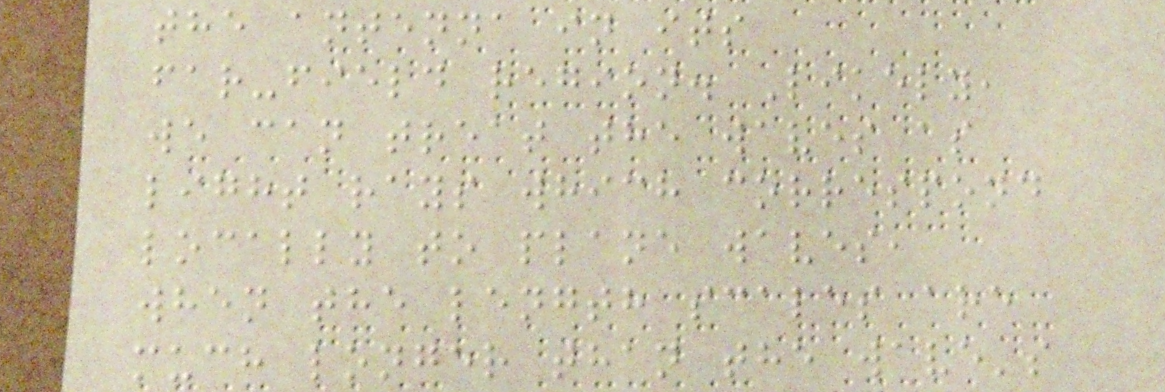the antenna in its
far-field region. Likely,
we can treat the waves as
light rays which correspond
locally to plane waves,
when the length scales are
much longer than the wave's
